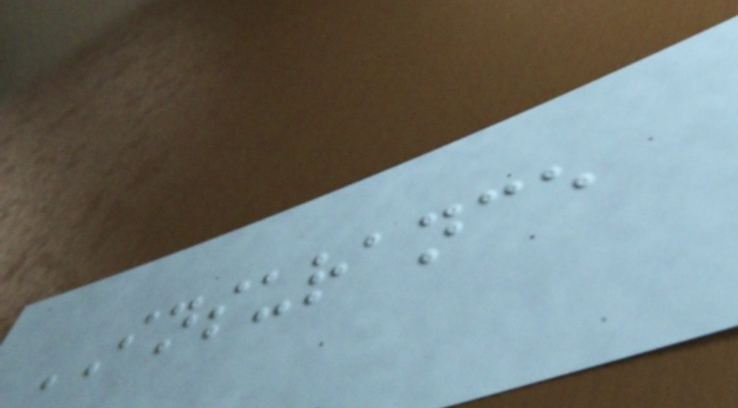INSURANCE
